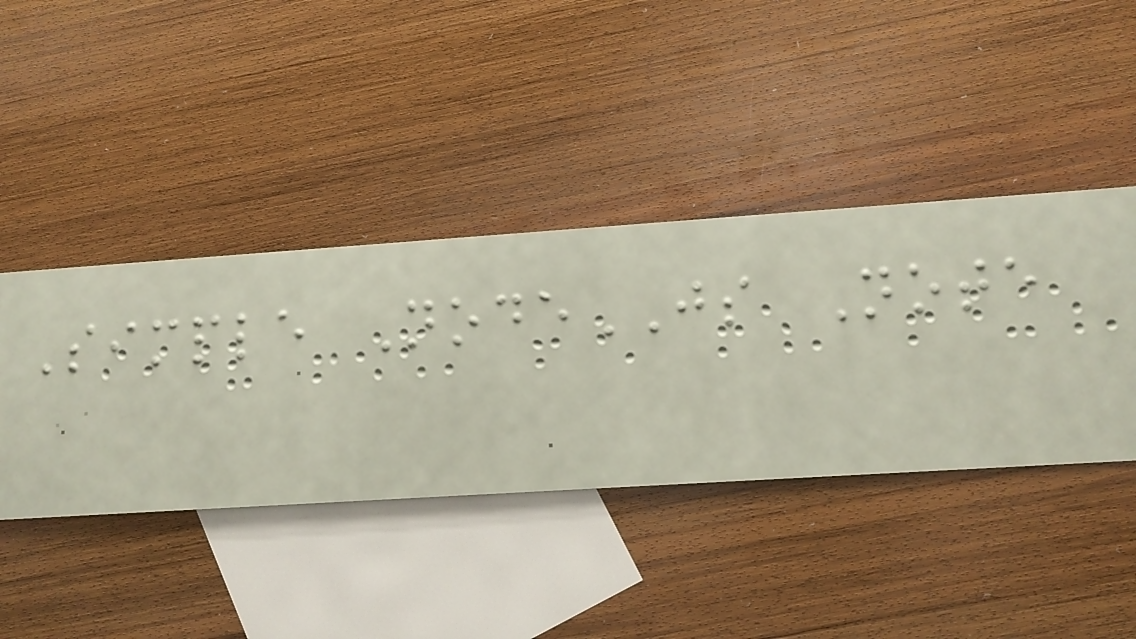Simple NodeJS Note
